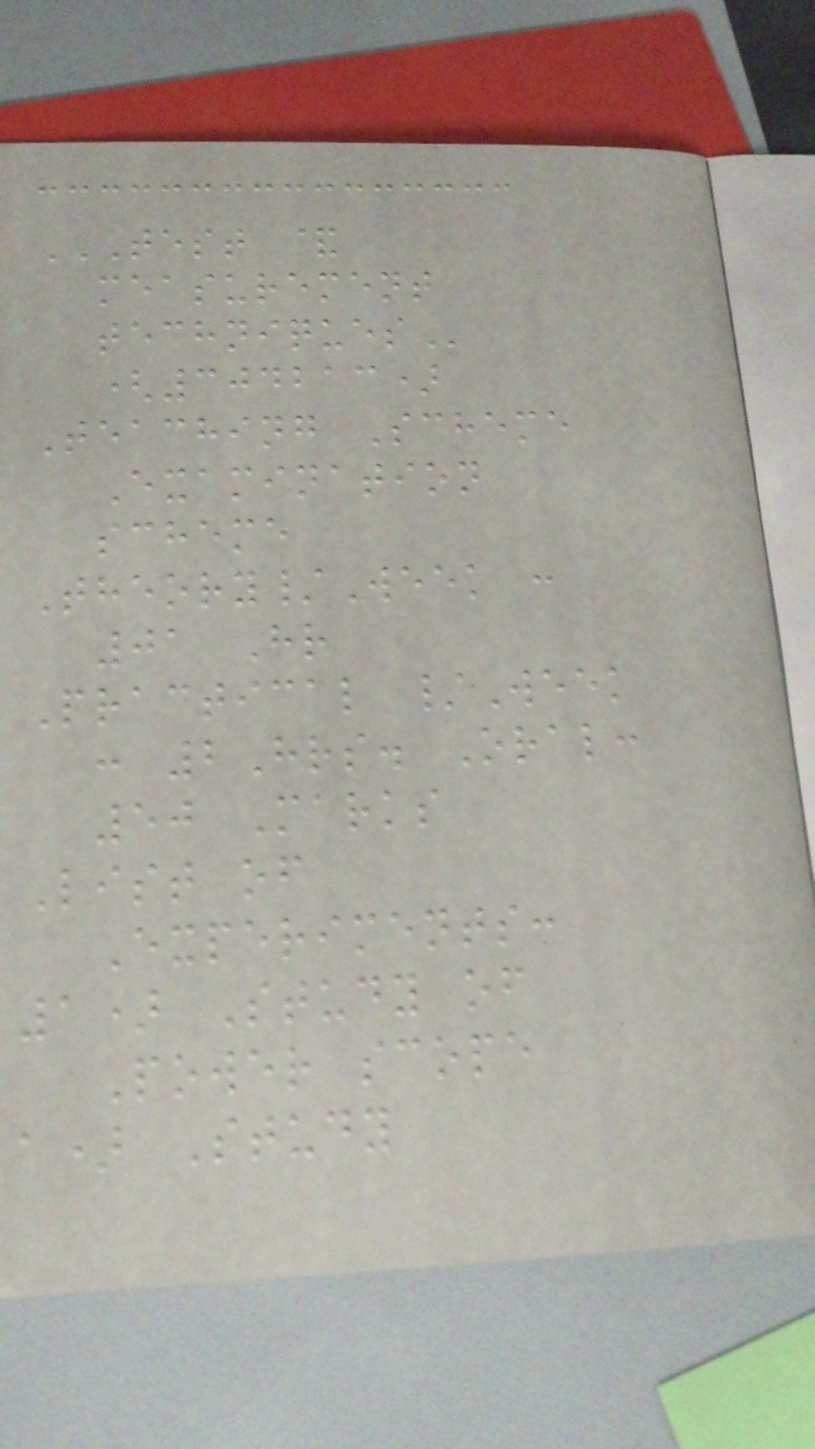TEST &
MEASUREMENT
TECHNIQUES
(304213)
Teaching Scheme
Examination
scheme
Theory/Week :
01 Hr
Practical /Week
: 2Hrs. Oral:
50 Marks
List of
Experiments:
1) Study of
Power scope
a) Study
